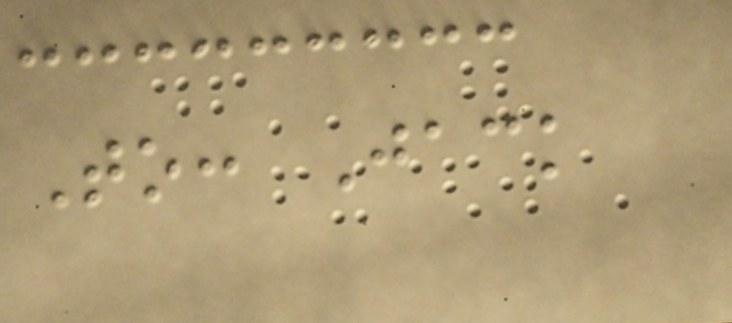To: Jack
